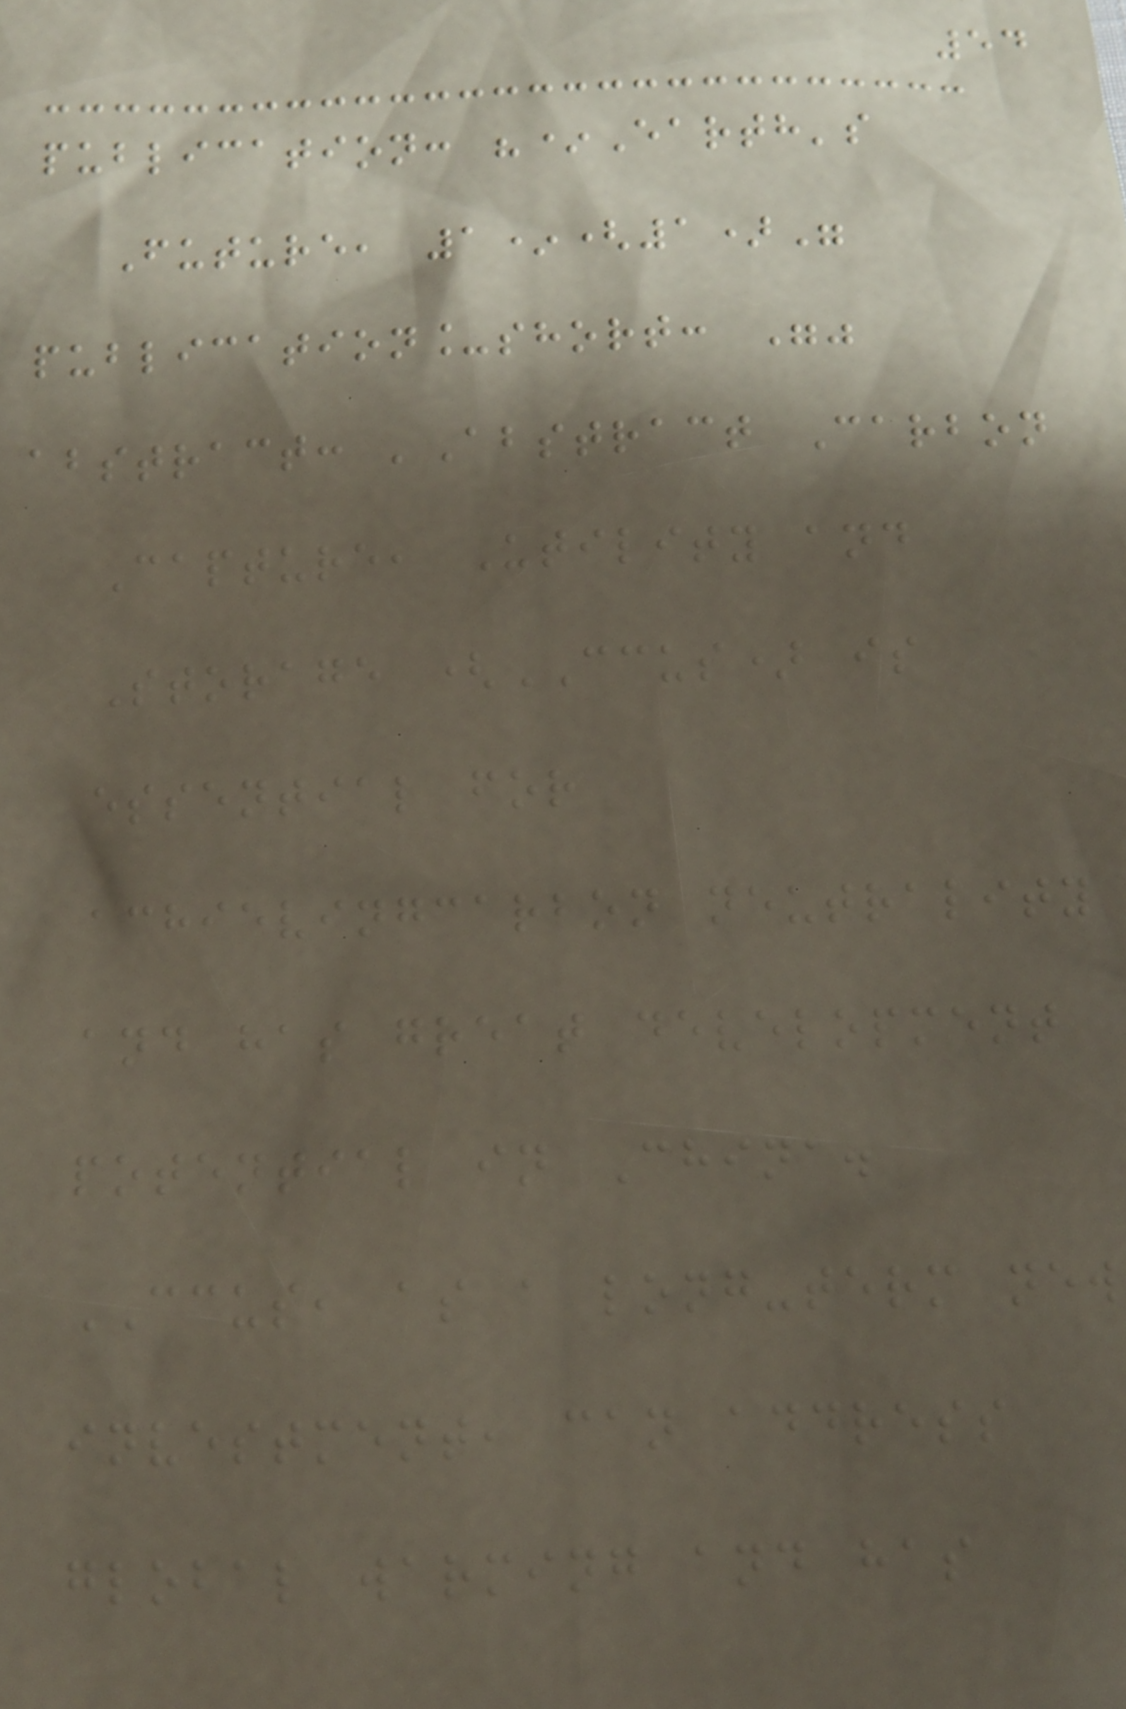54
publication: "*Earth's
Future, 1*(1)"
publication_short: ""
abstract: 'Abstract Carbon
Capture, Utility and
Storage (CCUS) is
essential for
achievingcarbon neutrality
and has great development
potential in China.
CCUS, as a long-term new
investment, can address
global warming and has
